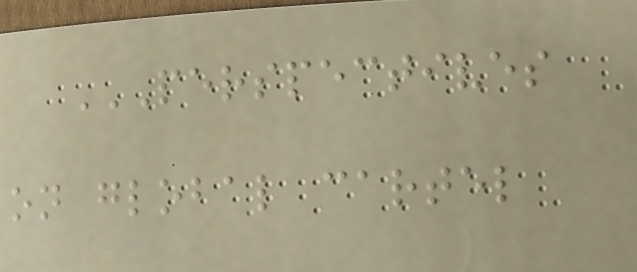PERSPECTIVES
ON GLOBAL CARTEL
